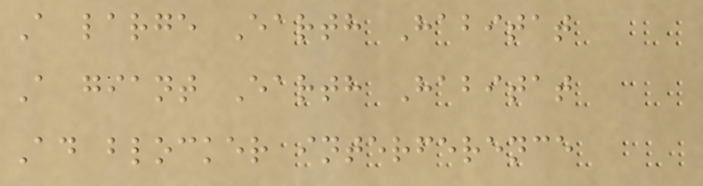A large Earth Habitat
A giant Earth Habitat
Ad blocker interference
